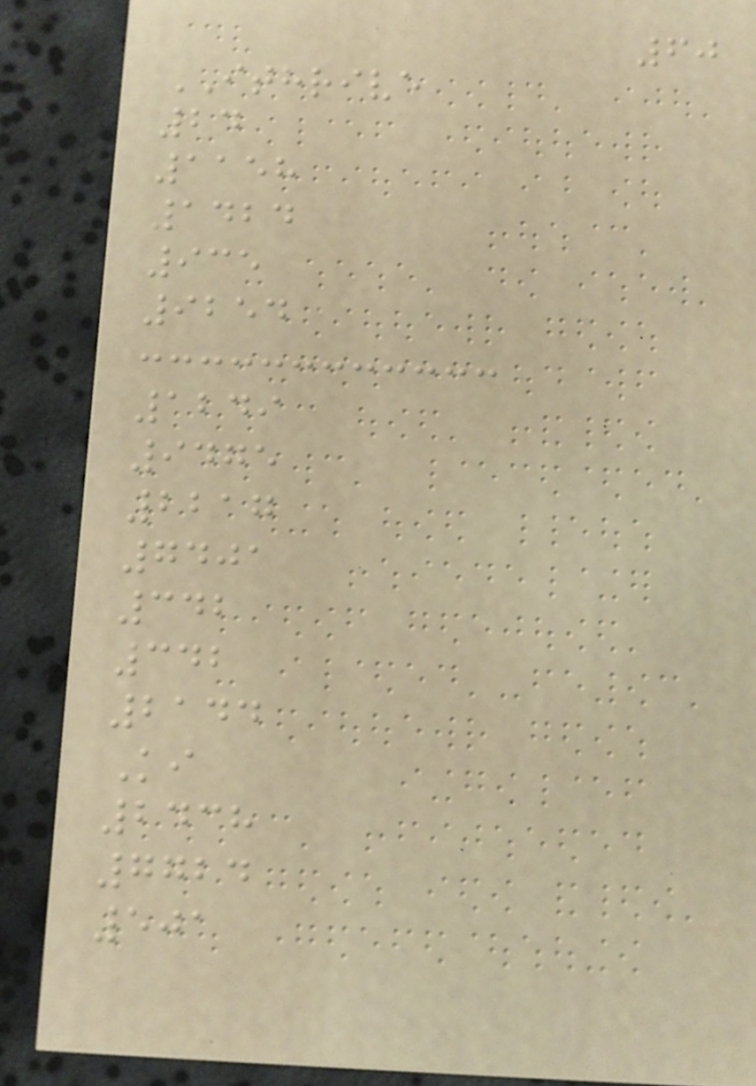60
ITHRIVE
24
1158
1424
935
9254
1249
9475
2217
7401
342
342
2144
Ki
2438
7724
501
